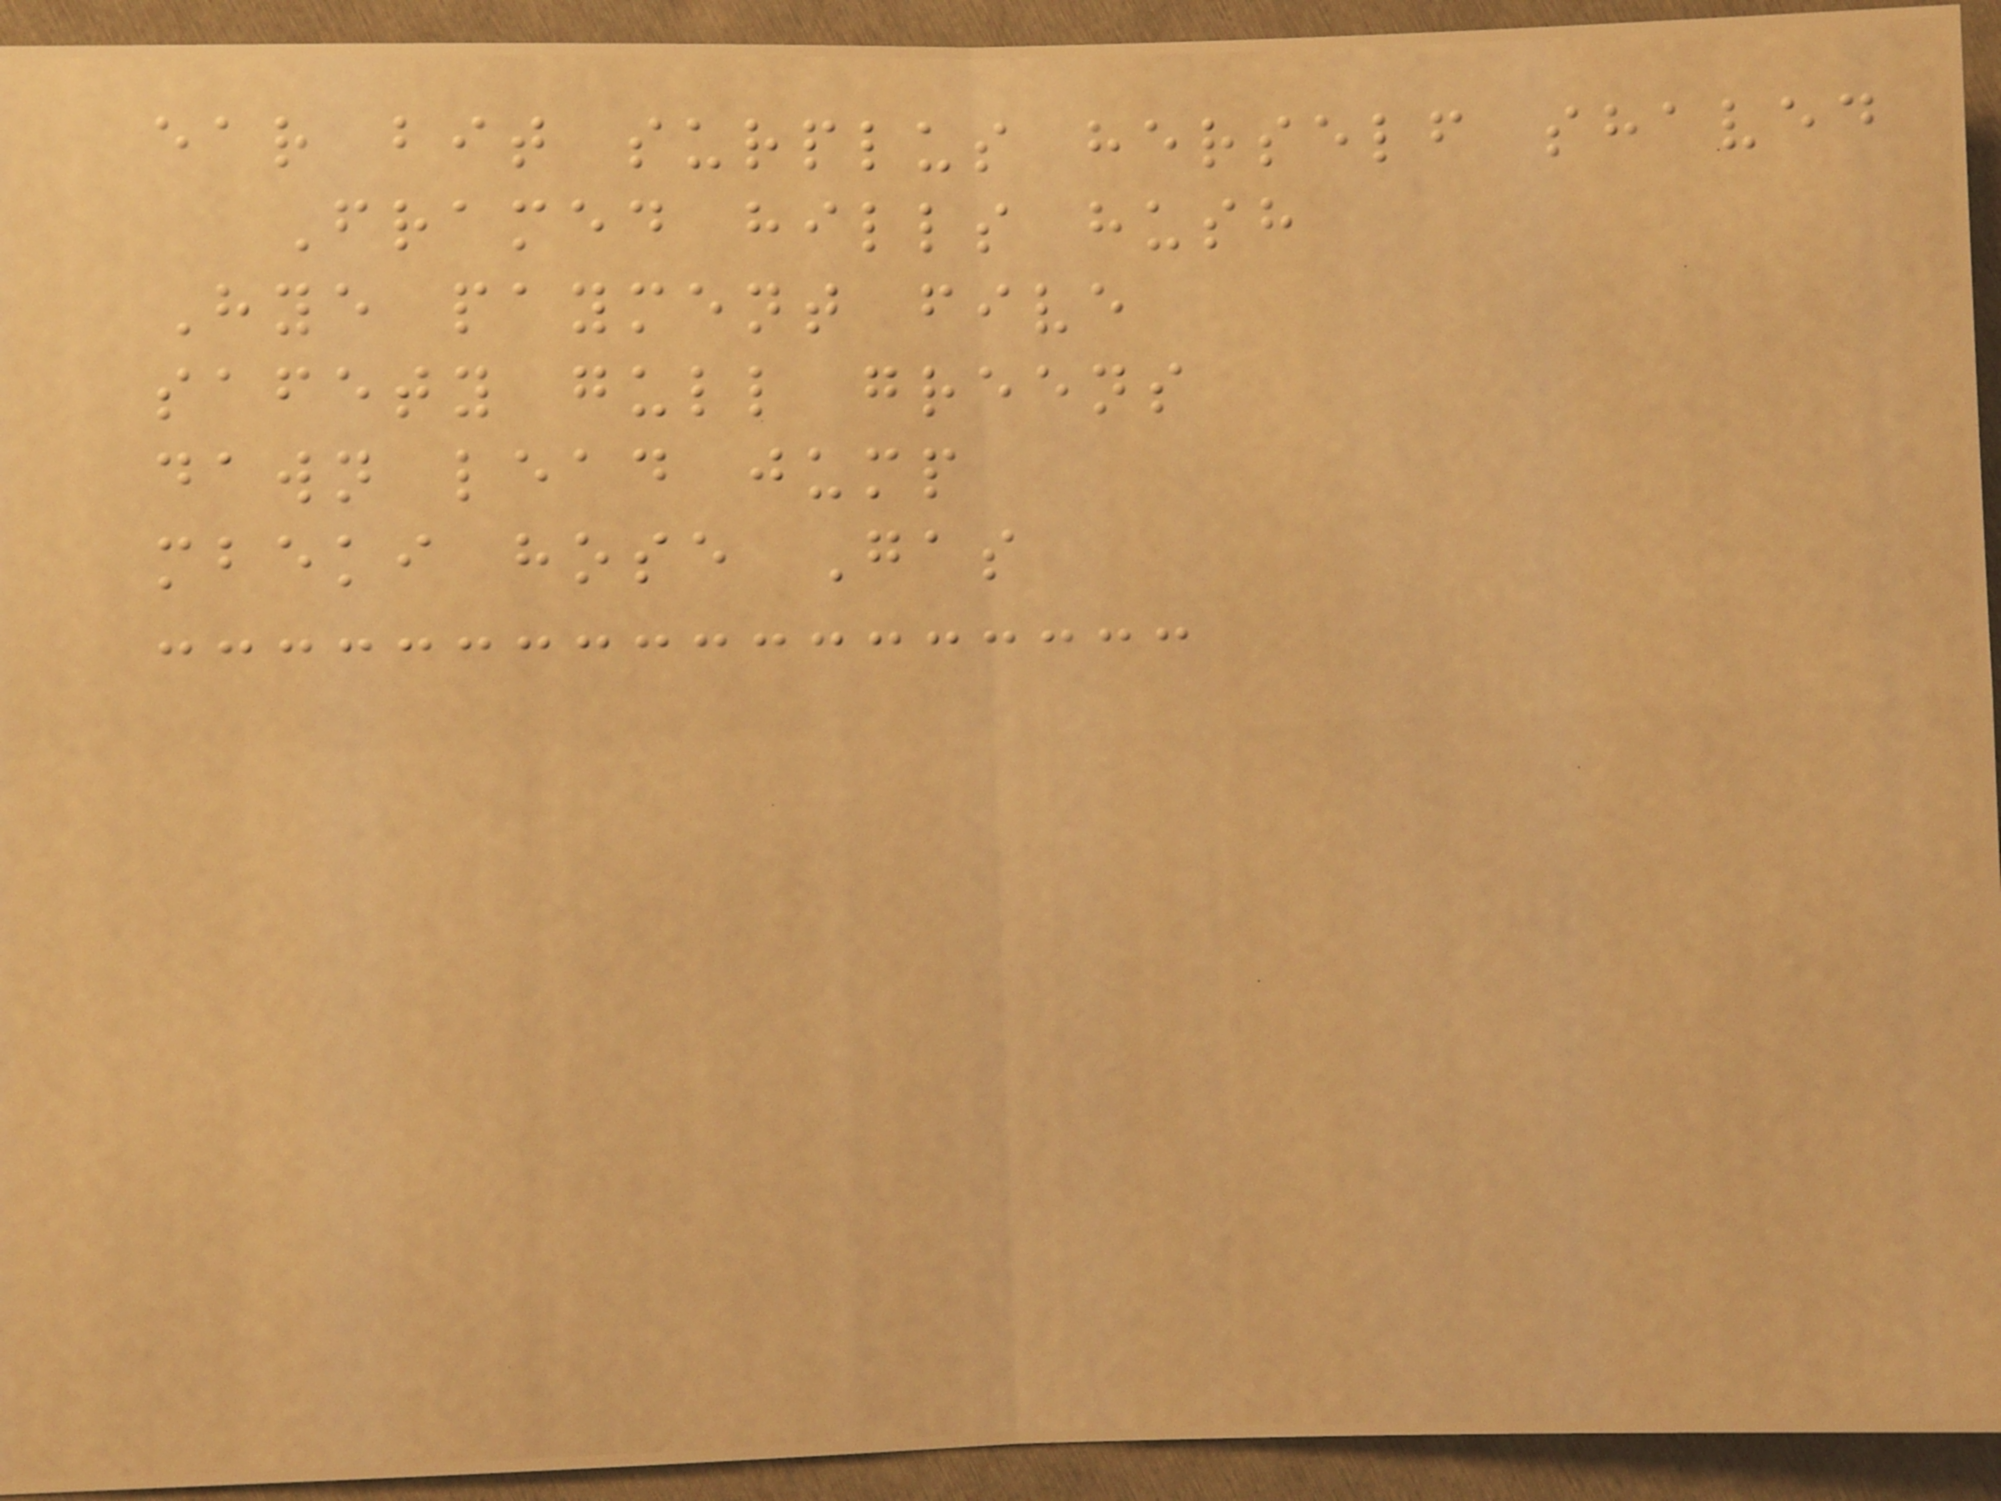ear bit surplus herself shaved
Framed hills hush
Hye payment five
safety gull greens
dawn lead jump
mbeki hose Gas
